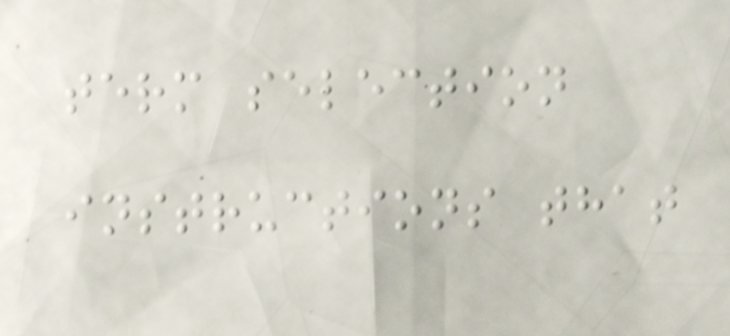term selection
instructions that
